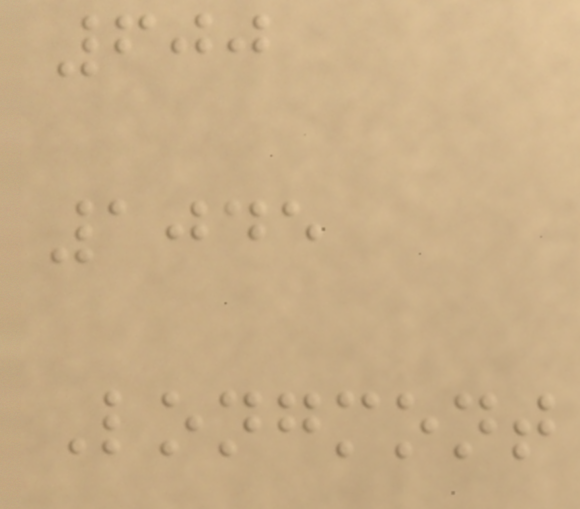600
1045
Longmont
